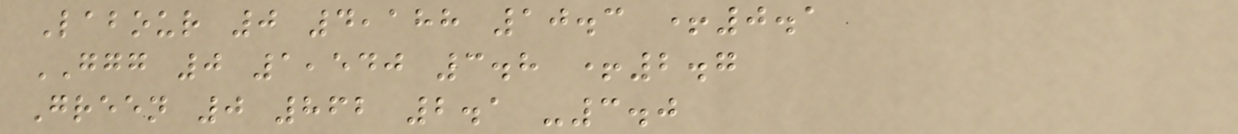Labour 0 4,188 10.3 +0.1
GGG 0 1,540 3.8 +2.7
Green 0 862 2.1 -3.0
